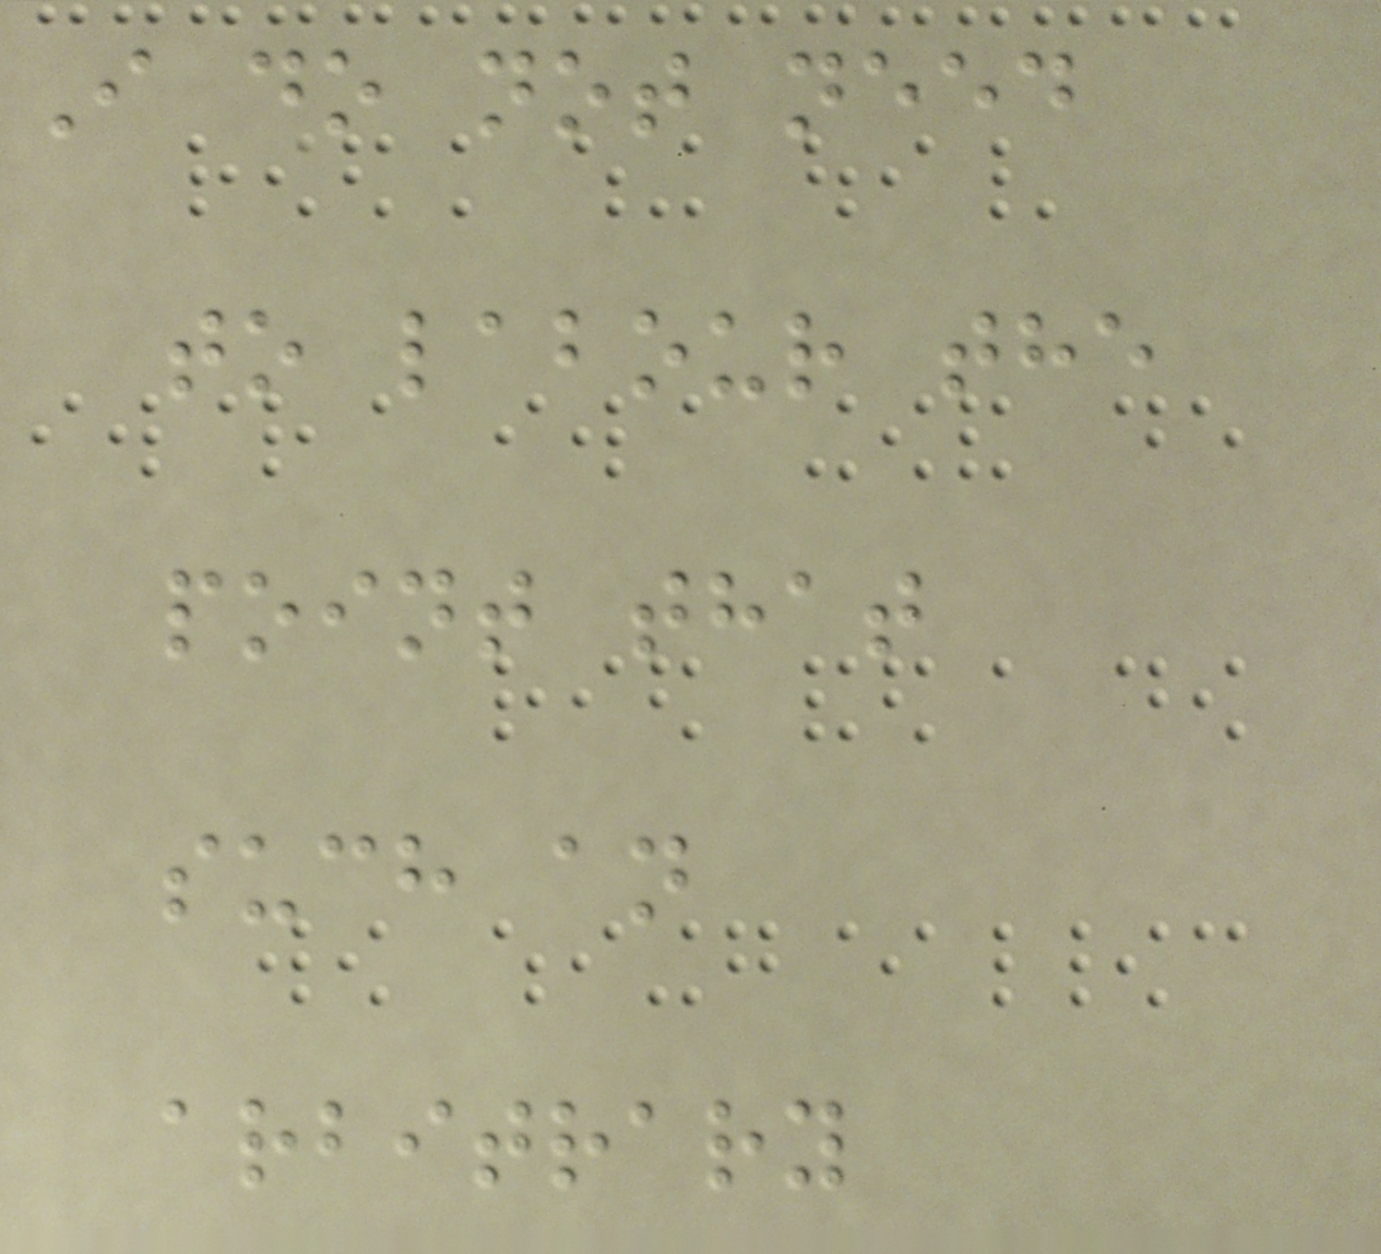I do not need
to labour the
point that
such an
arbitrary
